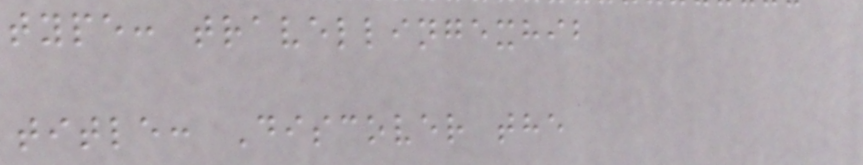type: travellingexhib
title: Discover the
